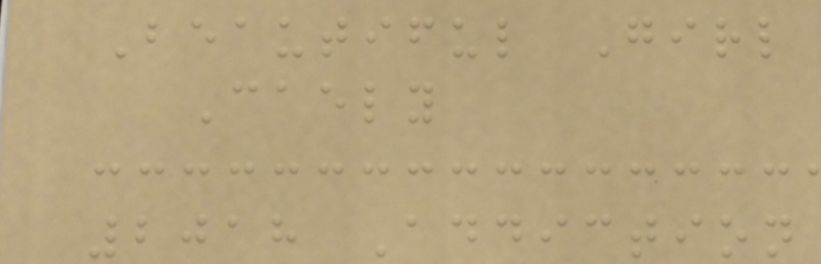Beautiful Girl
Caely
2018 Addiction
